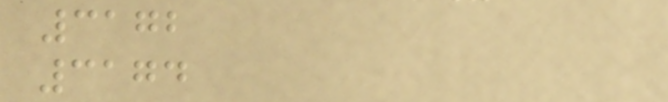3172
3174
